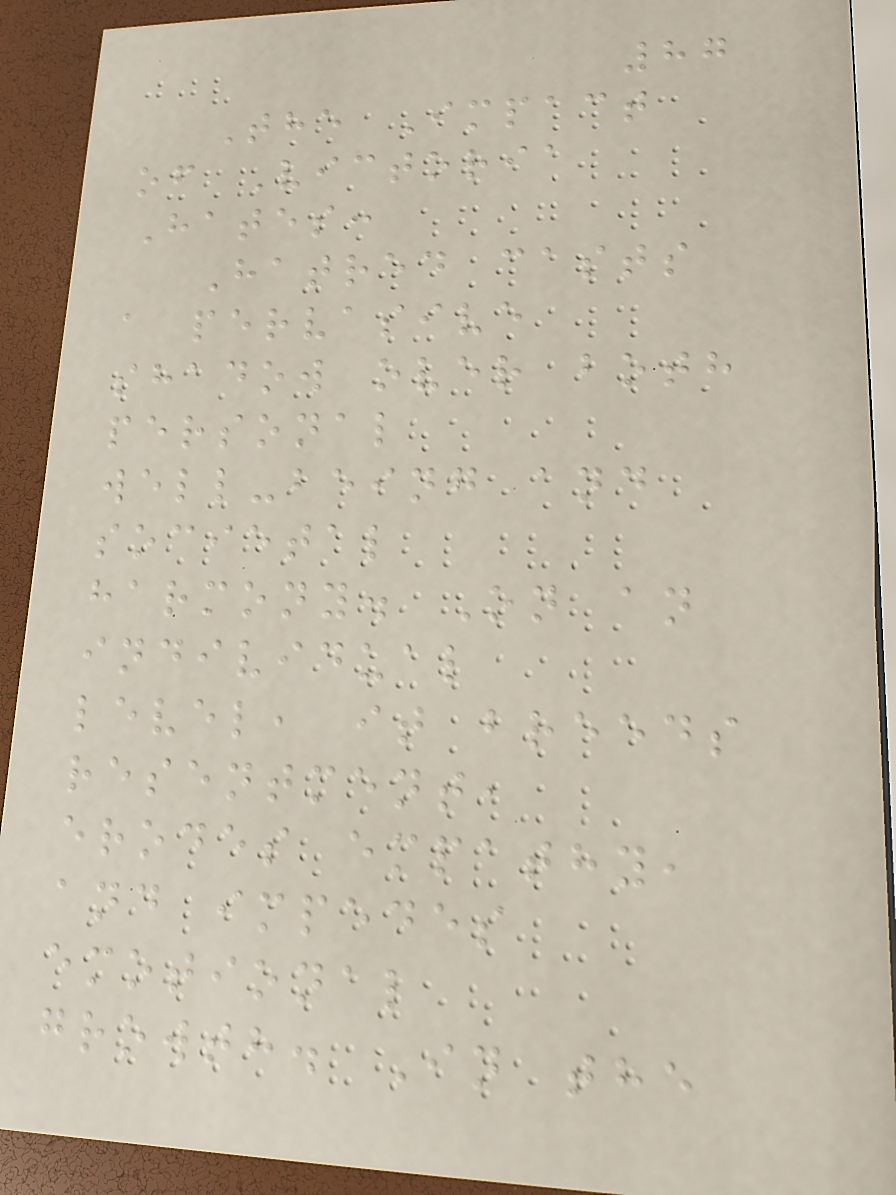87
The Impact
of Victoria
Hates:
Hatred casts
a pervasive
shadow over both
personal
well-being and
societal
harmony. On an
individual
level, it breeds
resentment,
erodes empathy,
and impedes
emotional
growth. In the
